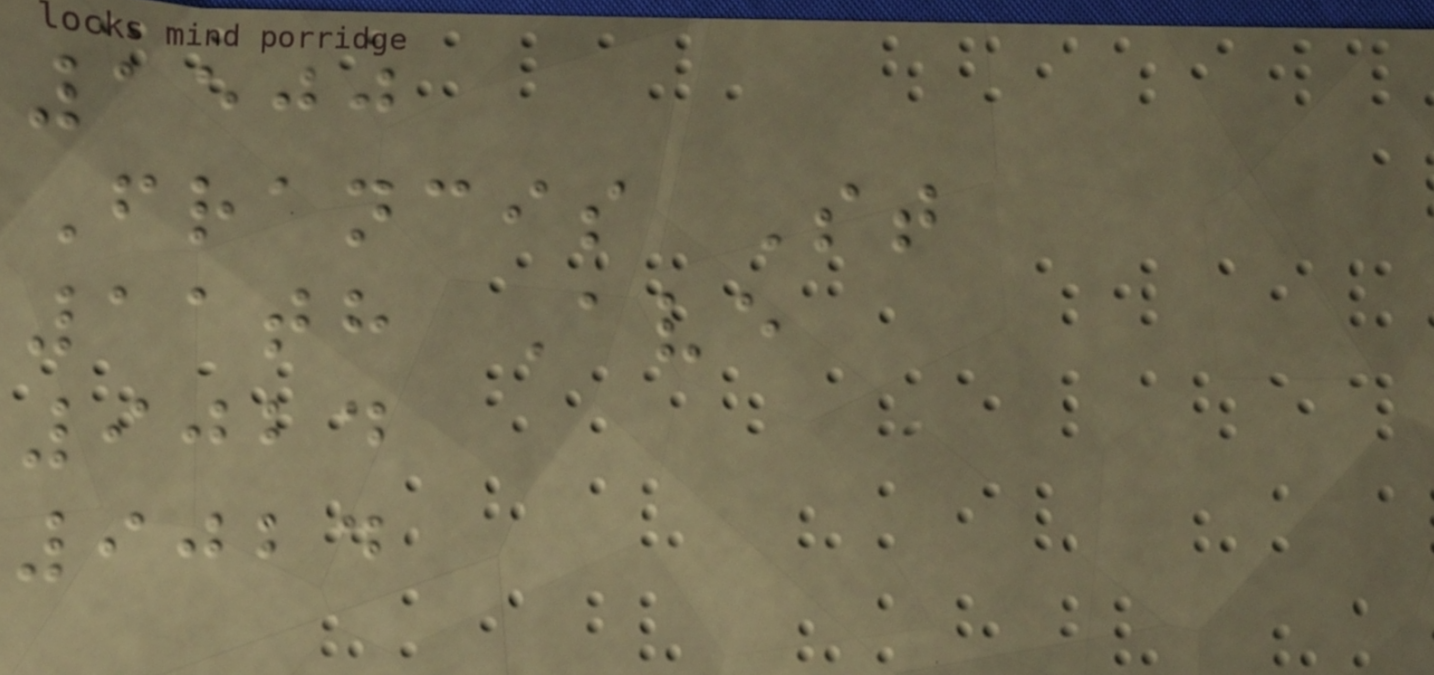1500
Francis St
11th Ave
9024
9024
